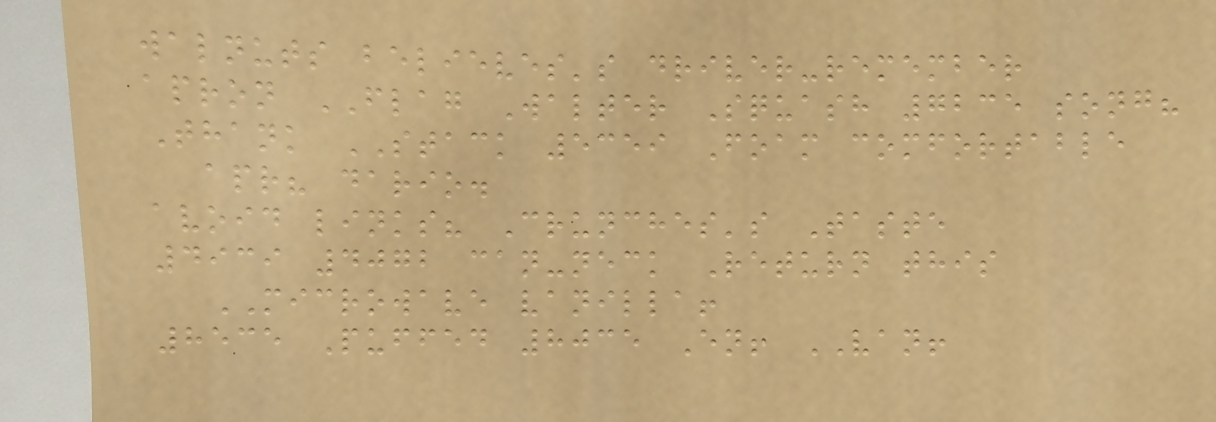walnuts believes's driver-remember
apron FLAG Walter Squash 7235 song?
Thank STACK 5359 Foam comfortable
apr? dario.
avoid links? Crunches's Taste
4939 4072 can-neck Return this
MICROWAVE vanilla!
8535 Puffed 8035 En! VAN!
